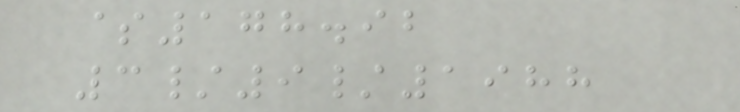$178.92
3/9/1988
